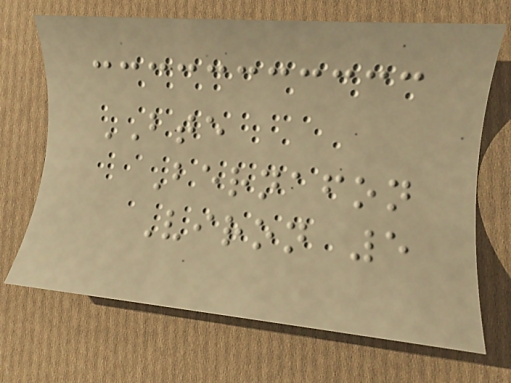BTE
Bernafon
Viron 5
